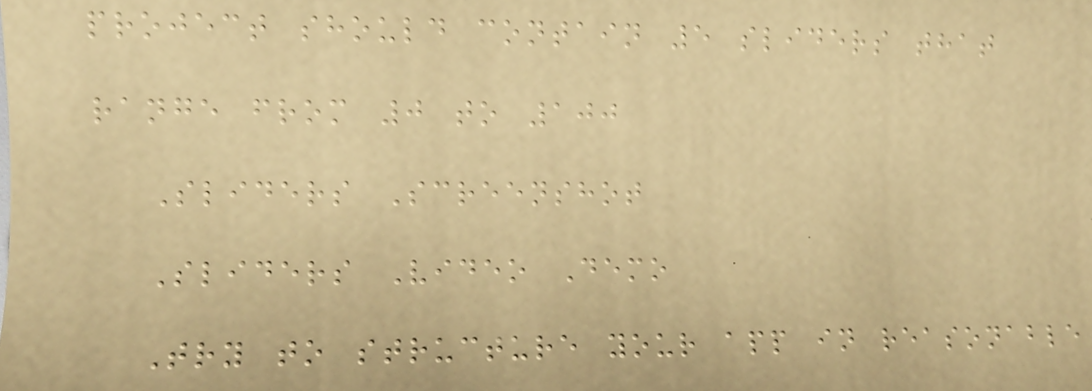project should contain 5 sliders that
range from 0 to 100
Sliders Screenshot
Sliders Video Demo
Try to structure your app in reasonable
